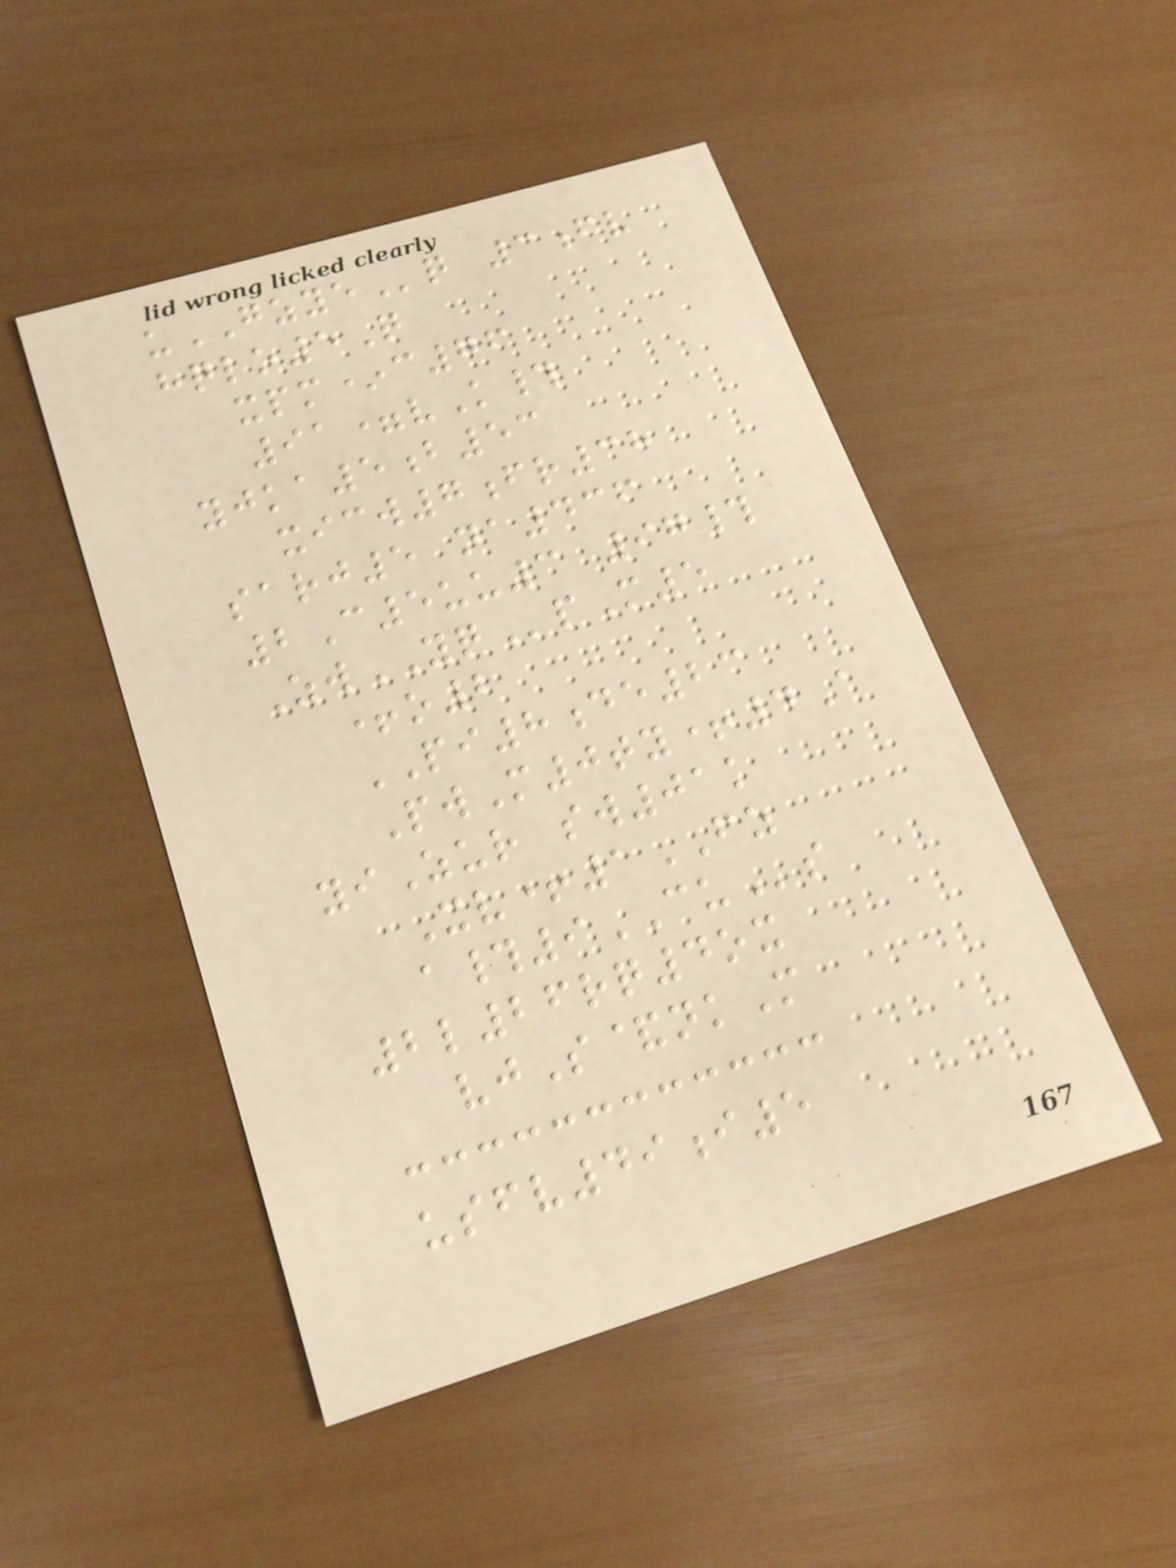uGZYEq 3fv
hqlo5Q
xpm*c76
91=vK#
yjka5b53
xicw7fr38
sarj5 na436
2C5uu3 97#
ZwYQpM5
+o2
PI8de23
PwM0ty+4A
yiZur sw01k
Xv+1FZ
a#9CUs
2l26rq4ox
vjS&nkM
usfv49i5
